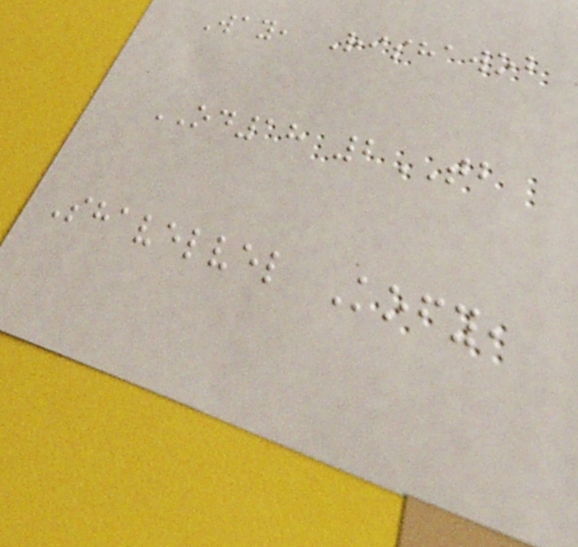Way, Rishawob
OD18 2TB
Shavelvel Kofy,
